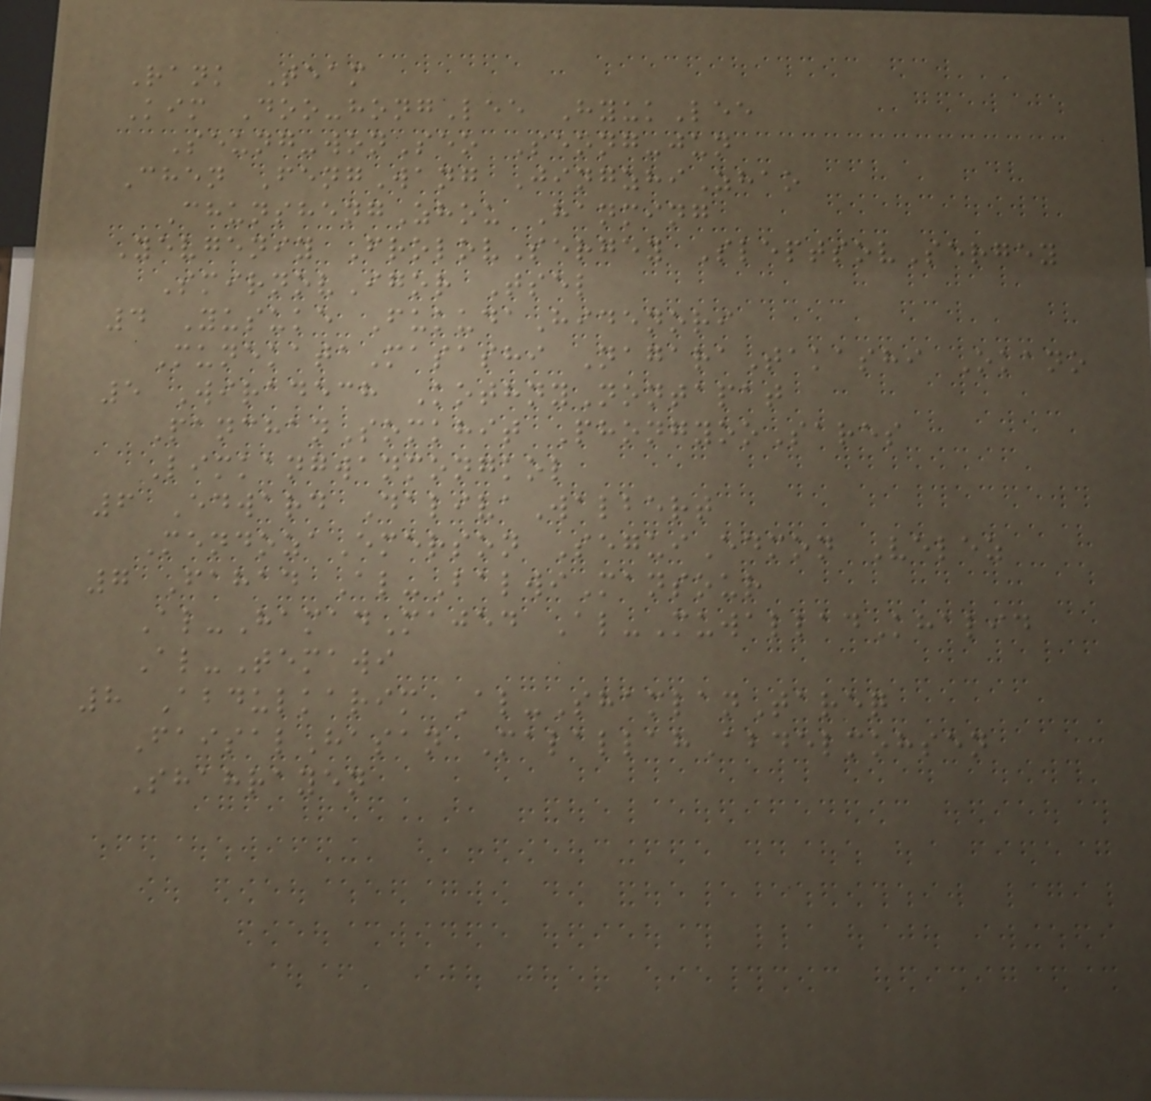Rank Team
Kim Doo-hongLee HyukLee
Seung-wonSeo Seong-jun
Chen FengWang JingzhiZhao
ChunshengZhou Hanming
Yevgeniy FrolovSergey SleptsovSergey
SmirnovIgor Tsel
4 Yusuke FukudaHidenori
MunekataMasashi NagaraTakashi Okano
5 Wiradech KothnyNontapat
PanchanSomkhit PhongyooSares
Limkangwanmongkol
6 Edward DalivaWalbert
MendozaEmerson SeguiEdmon Velez
7 Fahad Al-BalwiMansour
Al-HamadMajed Al-MuwalladKhalid
Al-Temawi
8 Abdulkarim Al-ShamlanTareq
FaisalHasan MalallahAbdelmohsen
Shahrayen
